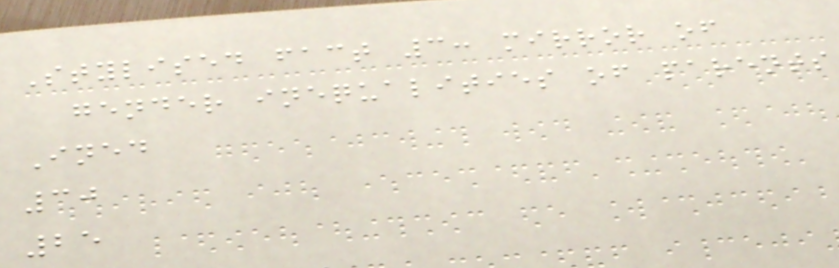Stylised fact 3: mirror of
gender inequalities of parents
Ined
30
25
